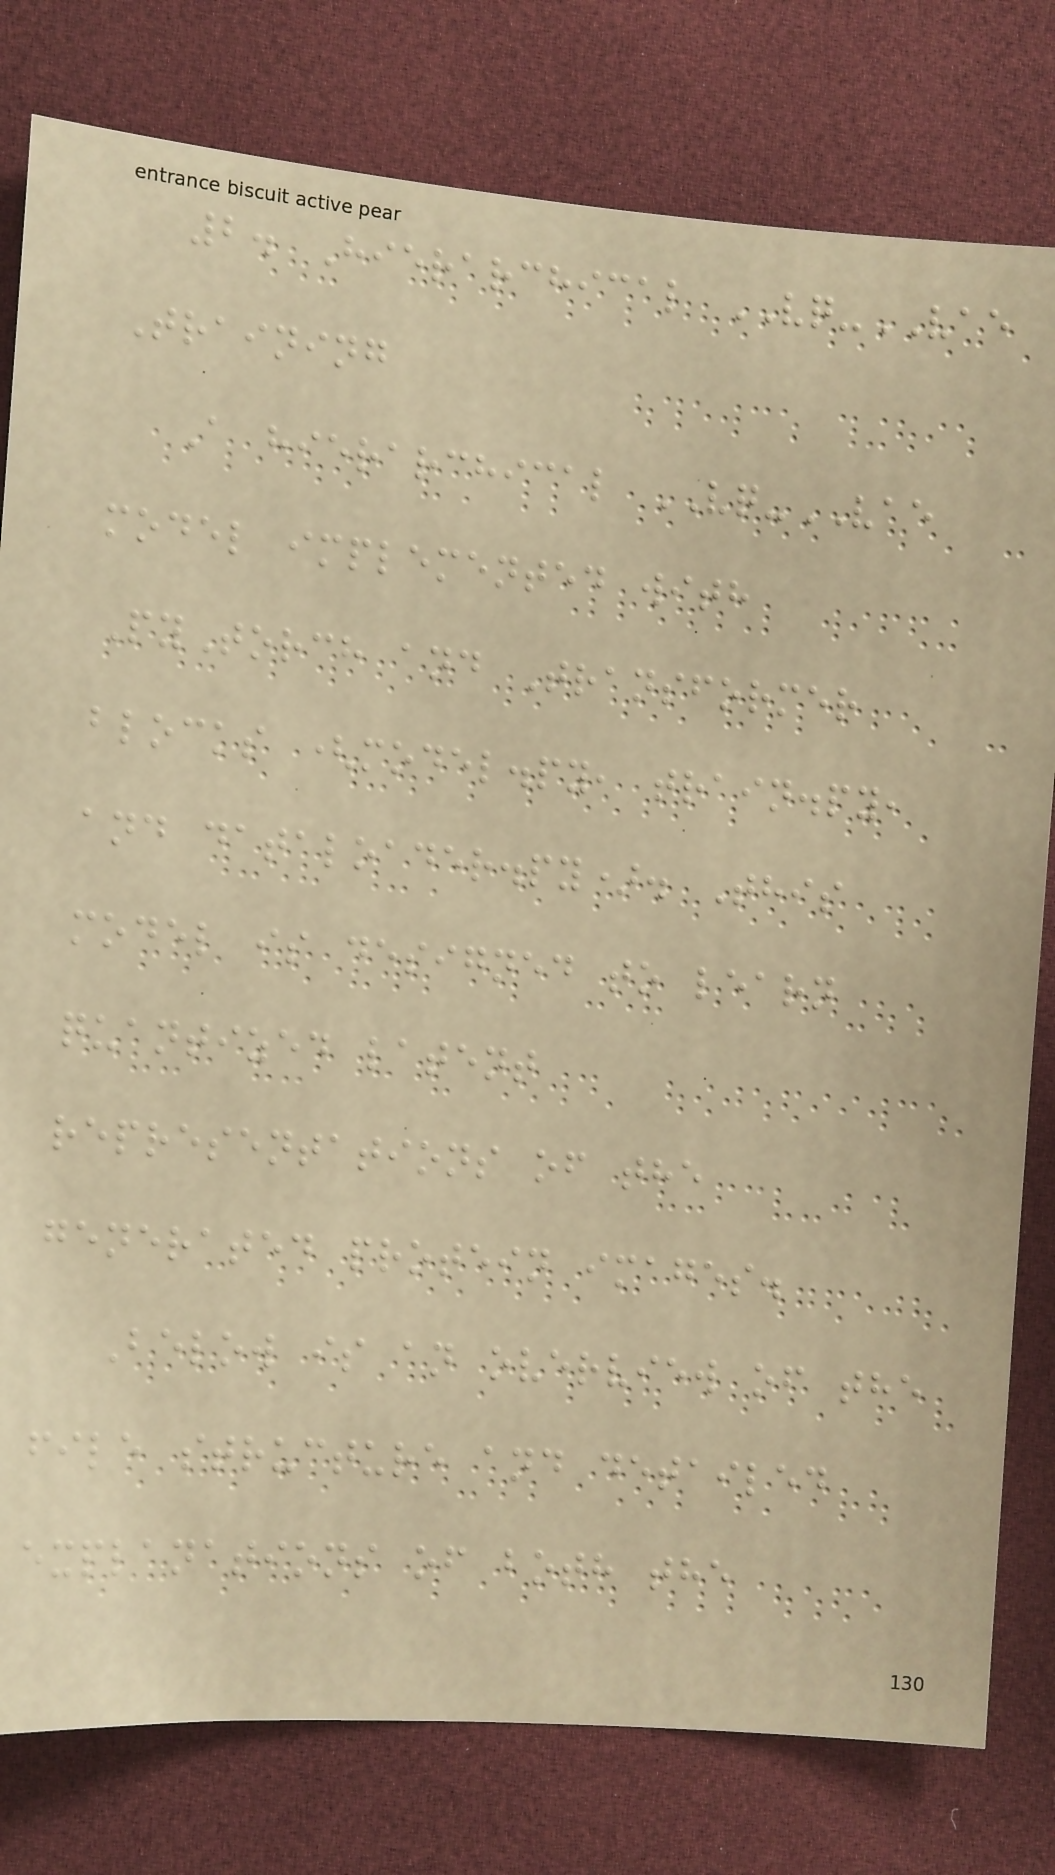2. Hierarchical VQ-VAE
Training
A hierarchical VQ-VAE
model implemented with
PyTorch and Transformer
blocks (model.py, train.py,
and dataloader.py). This
model is designed to learn
quantized latent
representations of the
generated protein images.
Below is an overview of the
file structure and detailed
explanations of both the
